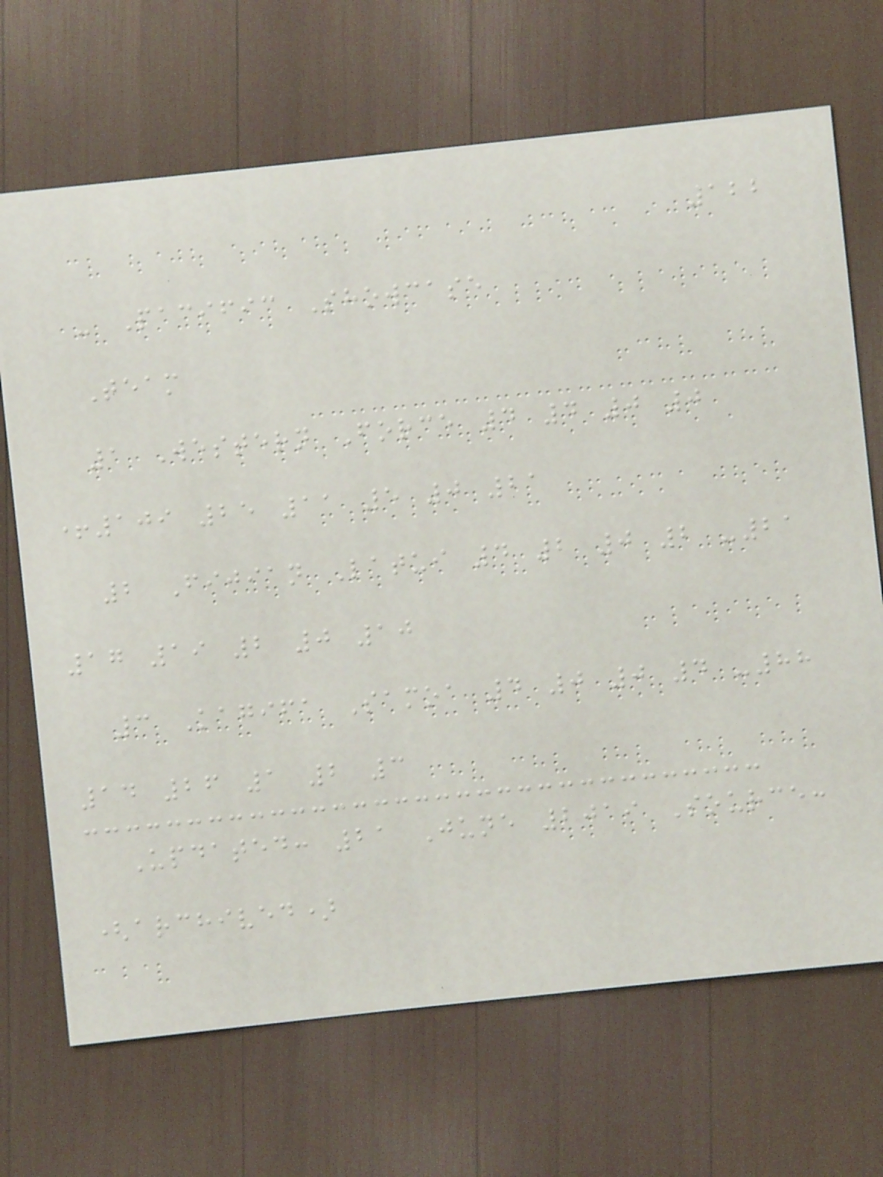122
- Pacific Showcase
Team
1 Western Force 4 4 0 0
+109 25 11 5 0 21
2 Fijian Latui 4 2 0 2 -21
17 19 2 0 10
3 Kagifa Samoa 4 0 0 4 -88
14 26 1 2 3
Updated: 21 June 2019 Source:
(archived)
